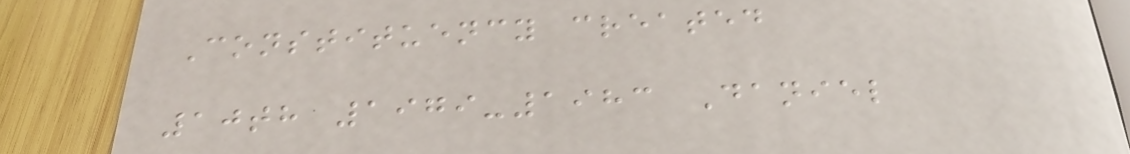Constituency created
10th 1979-1983 Daniel
